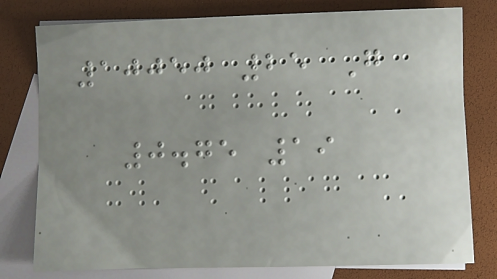10050 25 G
0.75 19
